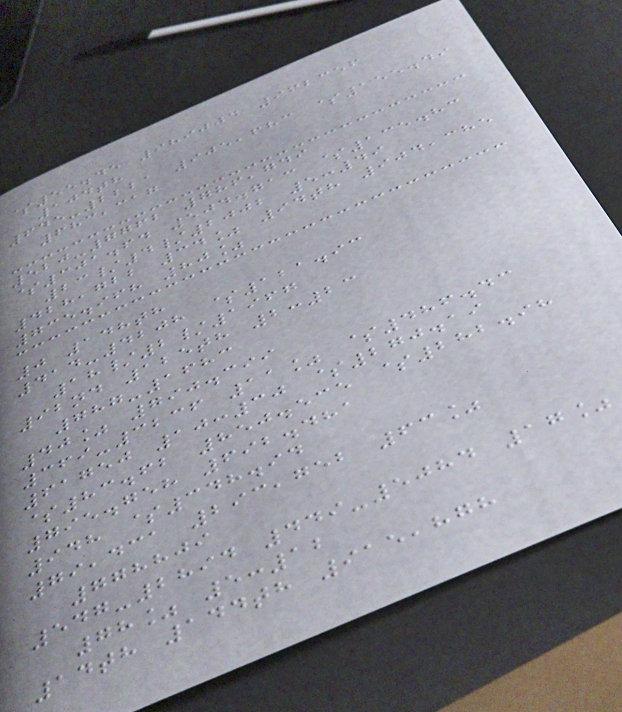$55.45 989004 962356
104th
645-2221 905,683 $155.49
683,317
520-7762 786,749
$301.64 504.713 $135.83
23/4/2002 5:49
428,722 34% 94th 904,385
735.968 80%
0 148th
414-4208 $121.93
18/2/1967
92nd 125th 2:23
787-1683
40% 790.399
369-3236 11% $486.43
61750 10:30 $270.19
$83.62 850.535 $282.98
795.758 692.481
948 $348.94
79,431 293,752 63%
778809
547-2894 449-5084 17%
78% 5:12
14th 144th 915,878
